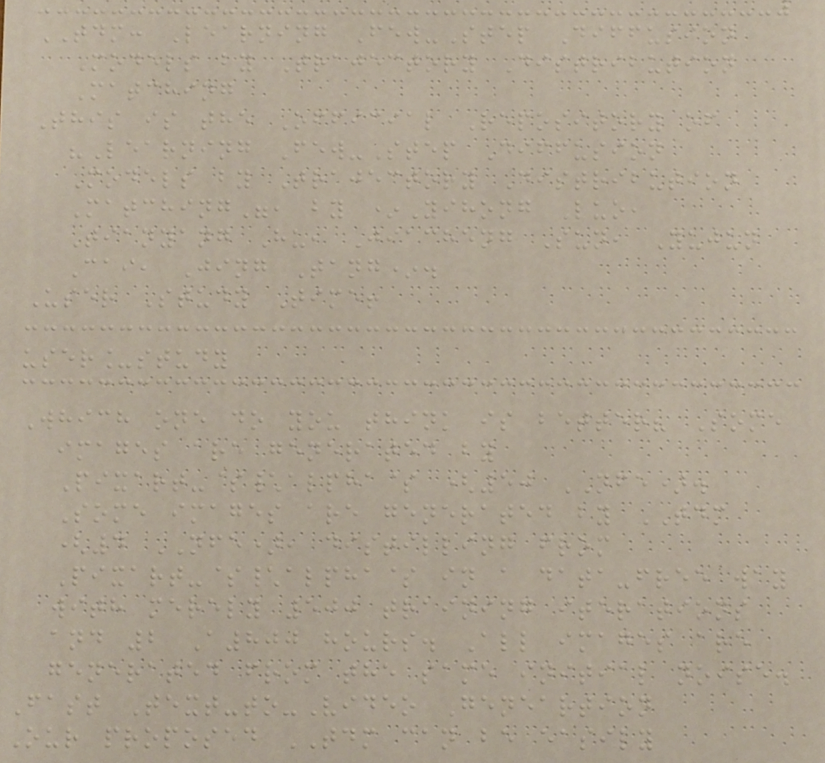TDM: Learning Few-Step Diffusion
Models by Trajectory Distribution
Matching
This is the Official Repository of
"Learning Few-Step Diffusion
Models by Trajectory Distribution
Matching", by *Yihong Luo,
Tianyang Hu, Jiacheng Sun, Yujun
Cai, Jing Tang*.
User Study Time!
user_study
Which one do you think is better? Some
images are generated by
Pixart-$\alpha$ (50 NFE).
Some images are generated by TDM
(4 NFE), distilling from
Pixart-$\alpha$ in a data-free way
with merely 500 training iterations
and 2 A800 hours. All images are
generated from the same initial noise.
Fast Text-to-Video Geneartion
Our proposed TDM can be easily
